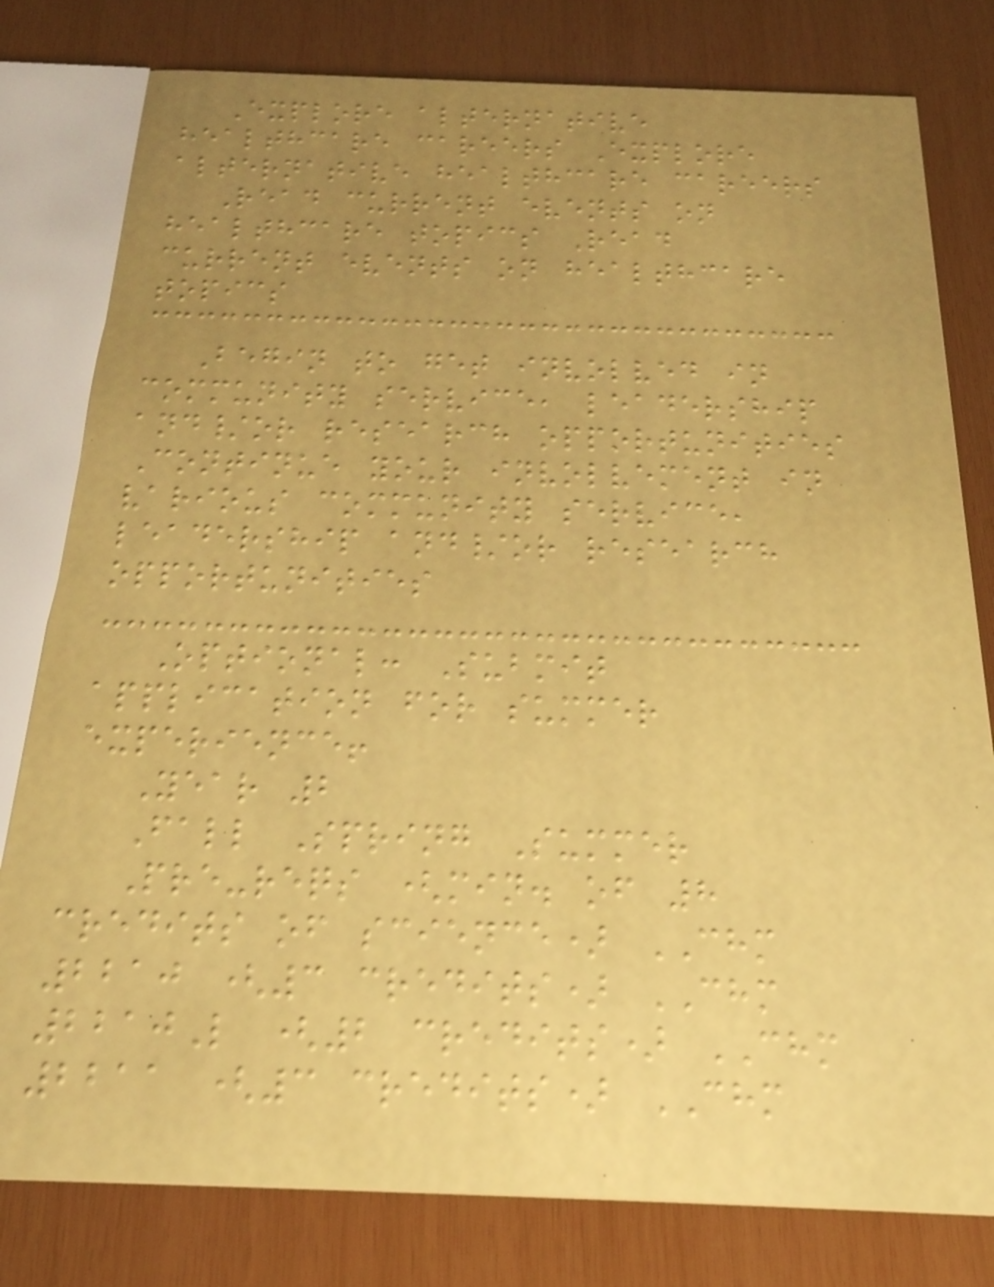Explore alternative
healthcare careers Explore
alternative healthcare careers
Read current events on
healthcare topics Read
current events on healthcare
topics
Begin to get involved in
community service, leadership
and/or research opportunities
Continue your involvement in
various community service,
leadership and/or research
opportunities
Optional: Submit
application for summer
experience!
Year 2
Fall Spring Summer
Pre-reqs (min. of 8
credits of science) CHM
2210 (3 credits) CHM
2210L (2 credits) CHM
2211 (3 credits) CHM
